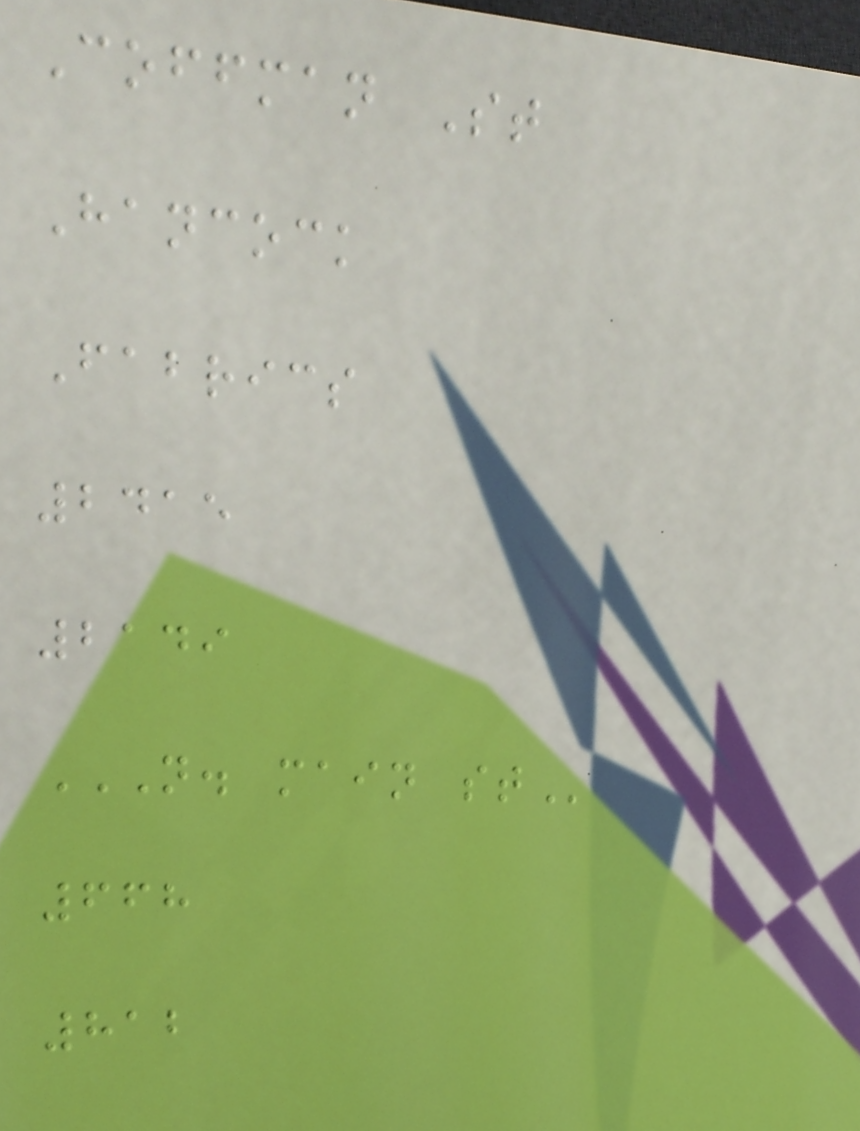Coffman St
Hancock
Fabrics
2415
2149
N. MAIN ST
668
812
